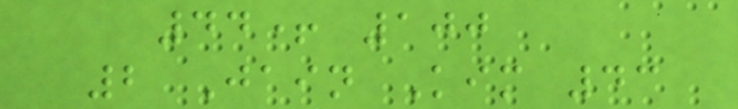44+ 100
2 Jain Kim 43
